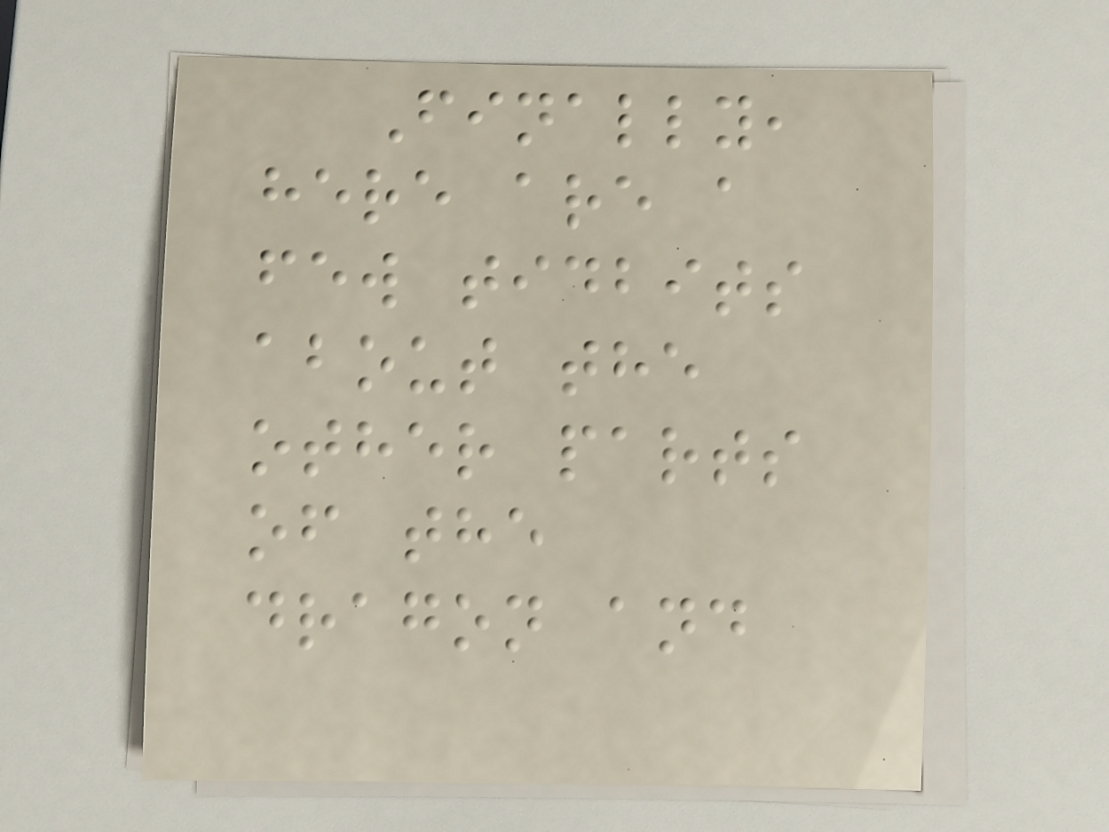Finally,
here are a
few tidbits
about the
other parts
of the
dragon and
